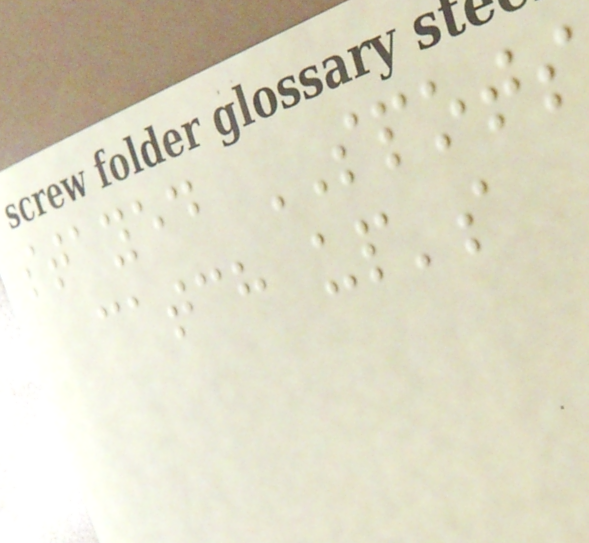stayed SPOTS
catch up's
